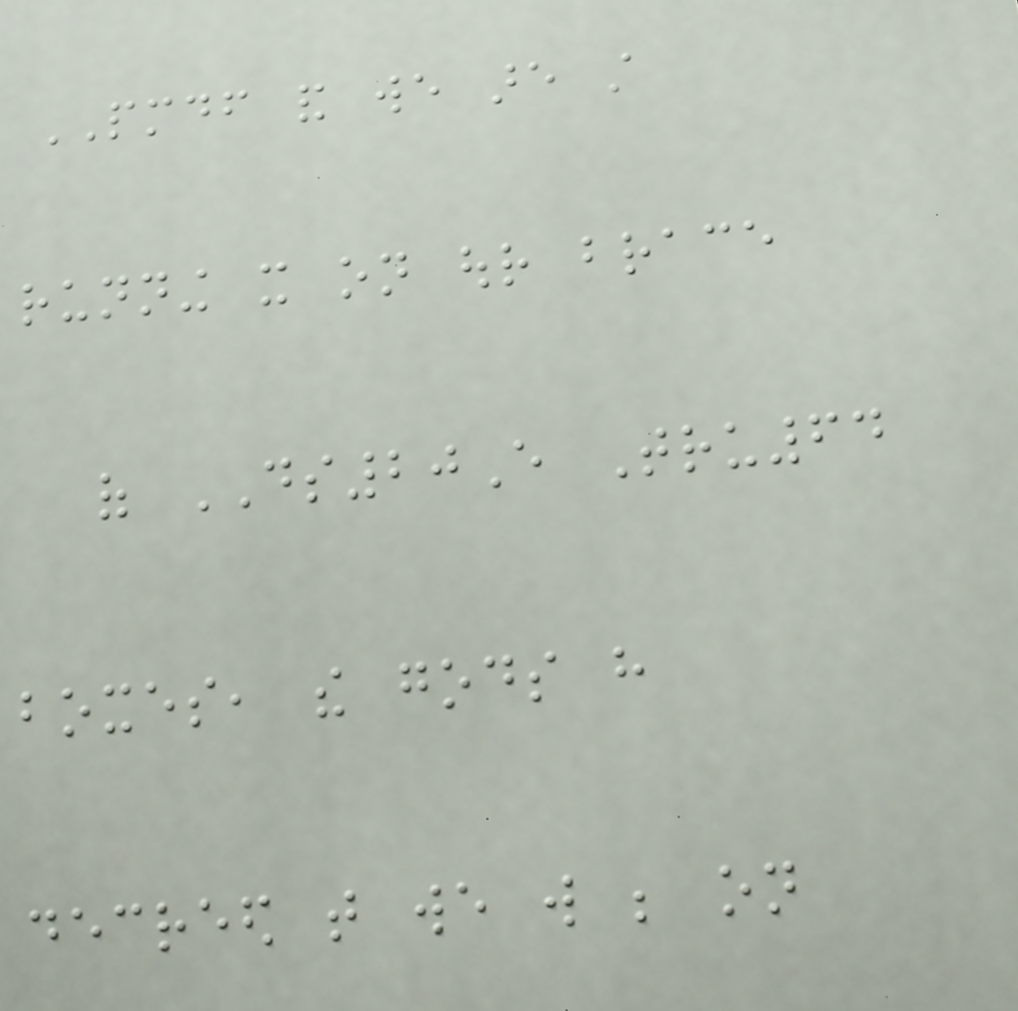PMDF and we are still
running it on our brace
of DS20E Tru64
boxes, the gods have
decreed that we will be on
